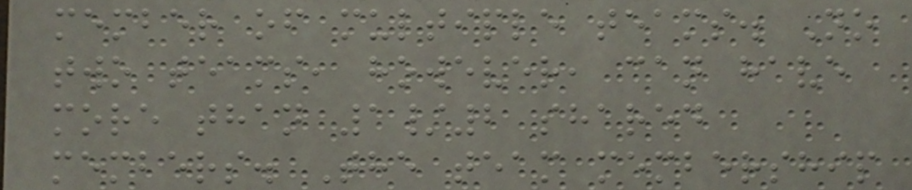member of multiple teams. No
two teams, however, can have
more than 1/2 shared
members. The team membership
